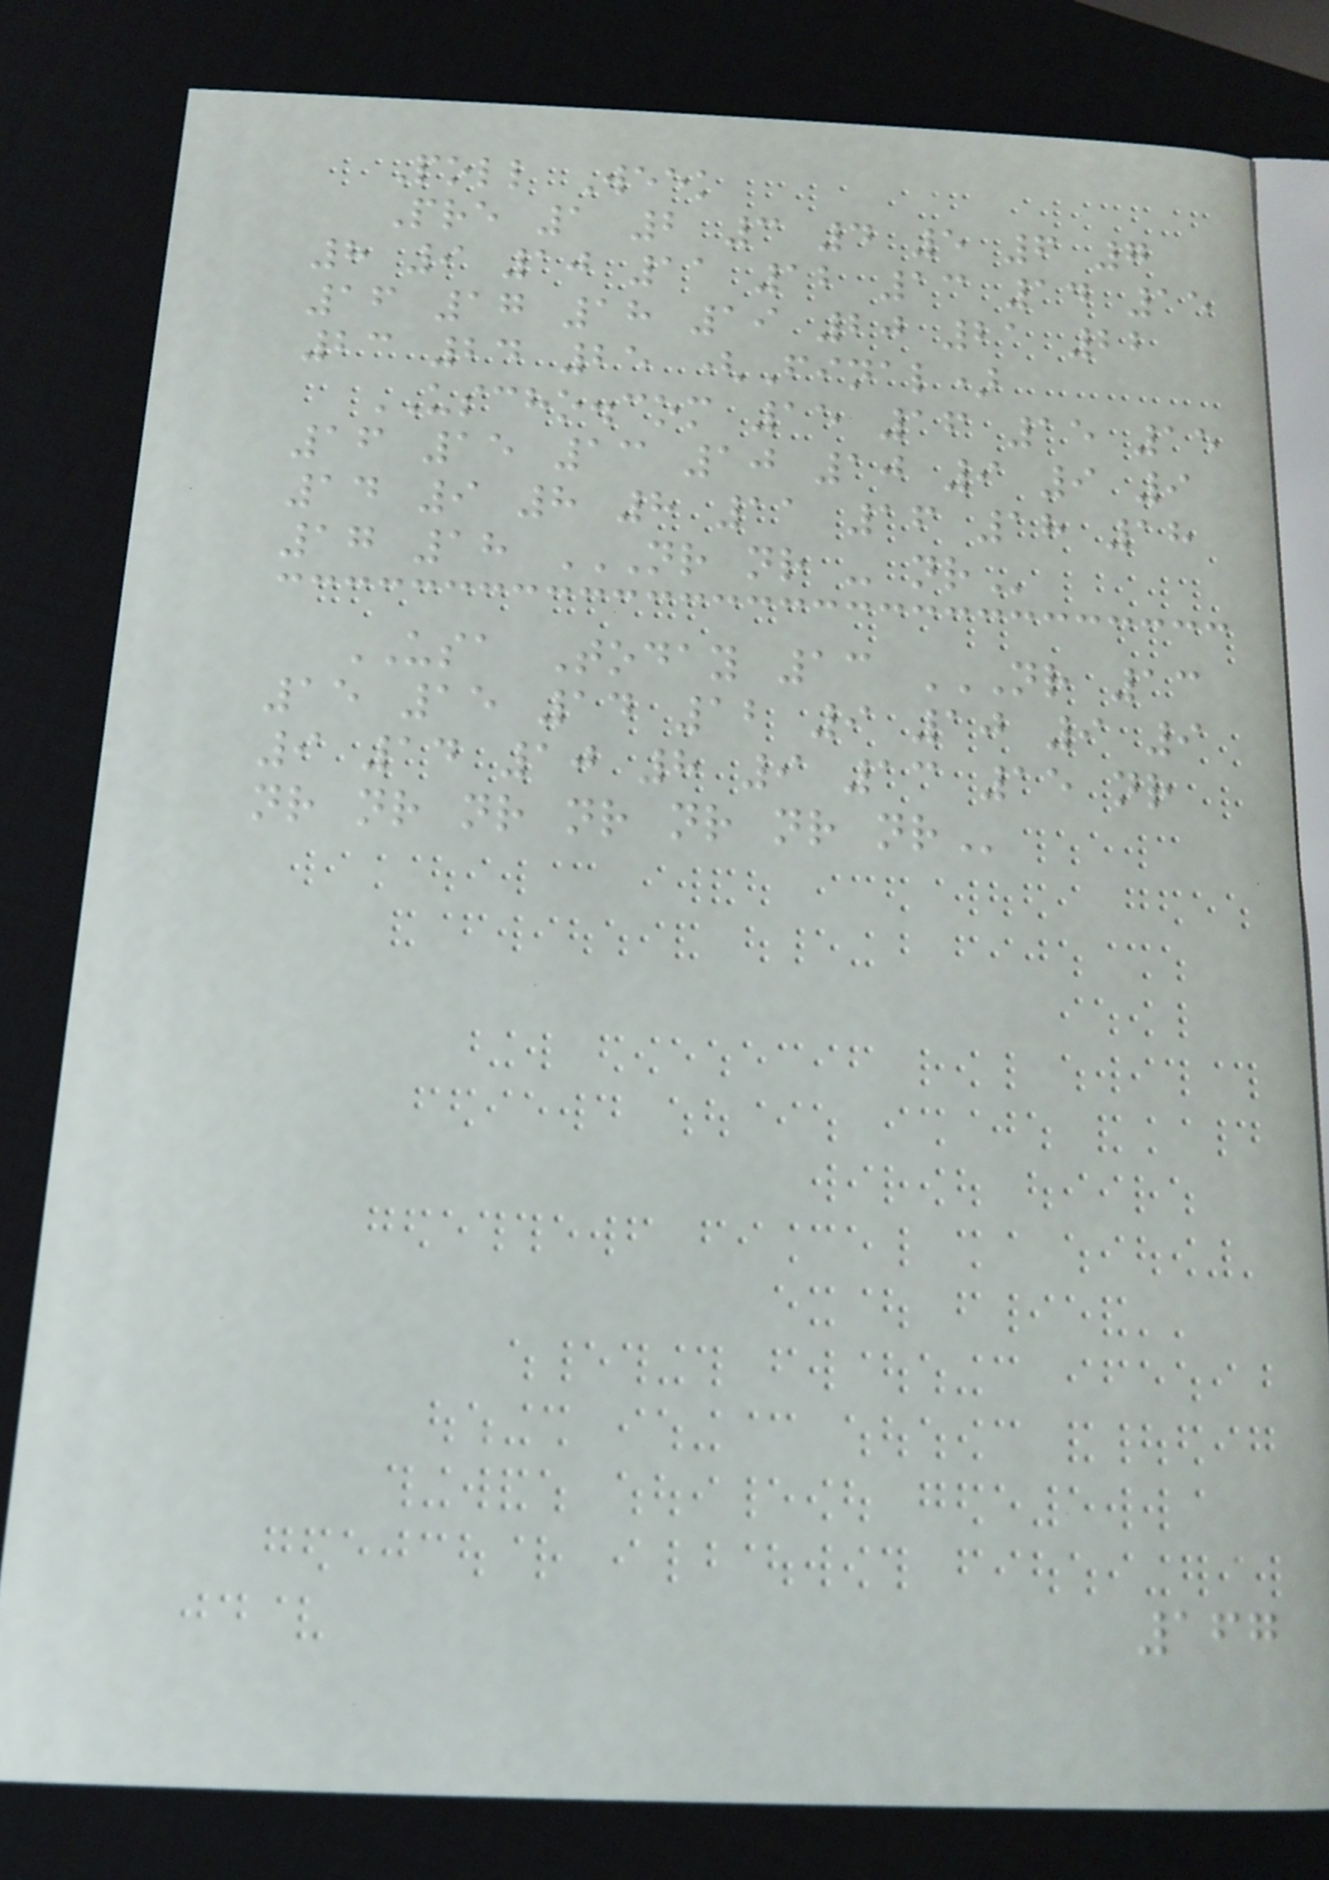Poll Week
Pre 1 2 3 4 5 6 7
8 9 10 11 12 13 14 15
16 17 18 19 20 21 22
23 24 25 (Final)
USCHO.com 15 16 15 15
16 15 13 10 10 9 9 9
14 9 8 8 11 16 18 18
17 18 NR NR - NR
USA Today 13 NR 13
15 15 14 12 9 10 9 9
9 14 10 8 9 13 15 NR
NR NR NR NR NR NR NR
167
